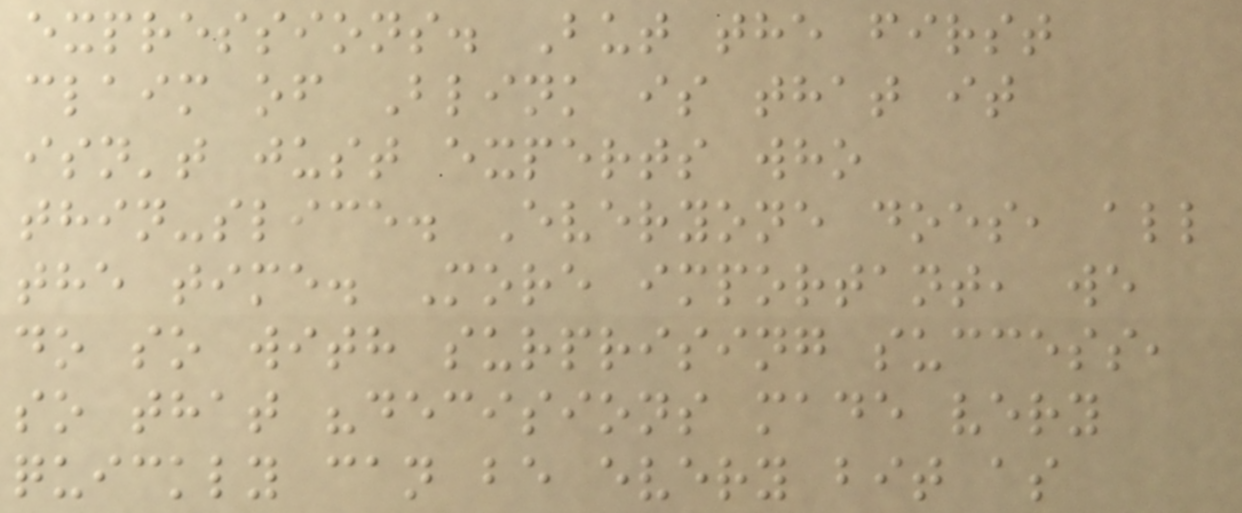expressions. But the first
claim of Blink is that it
isn't just experts who
thin-slice. Everyone does, all
the time. More important, we
do so with surprising success,
so that "decisions made very
quickly can be every bit as
